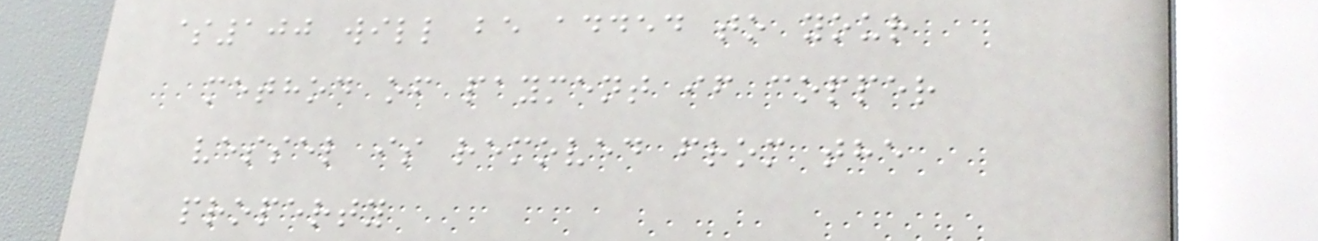$100 will be added to your
method of payment if copper
vessel is removed from the
property
